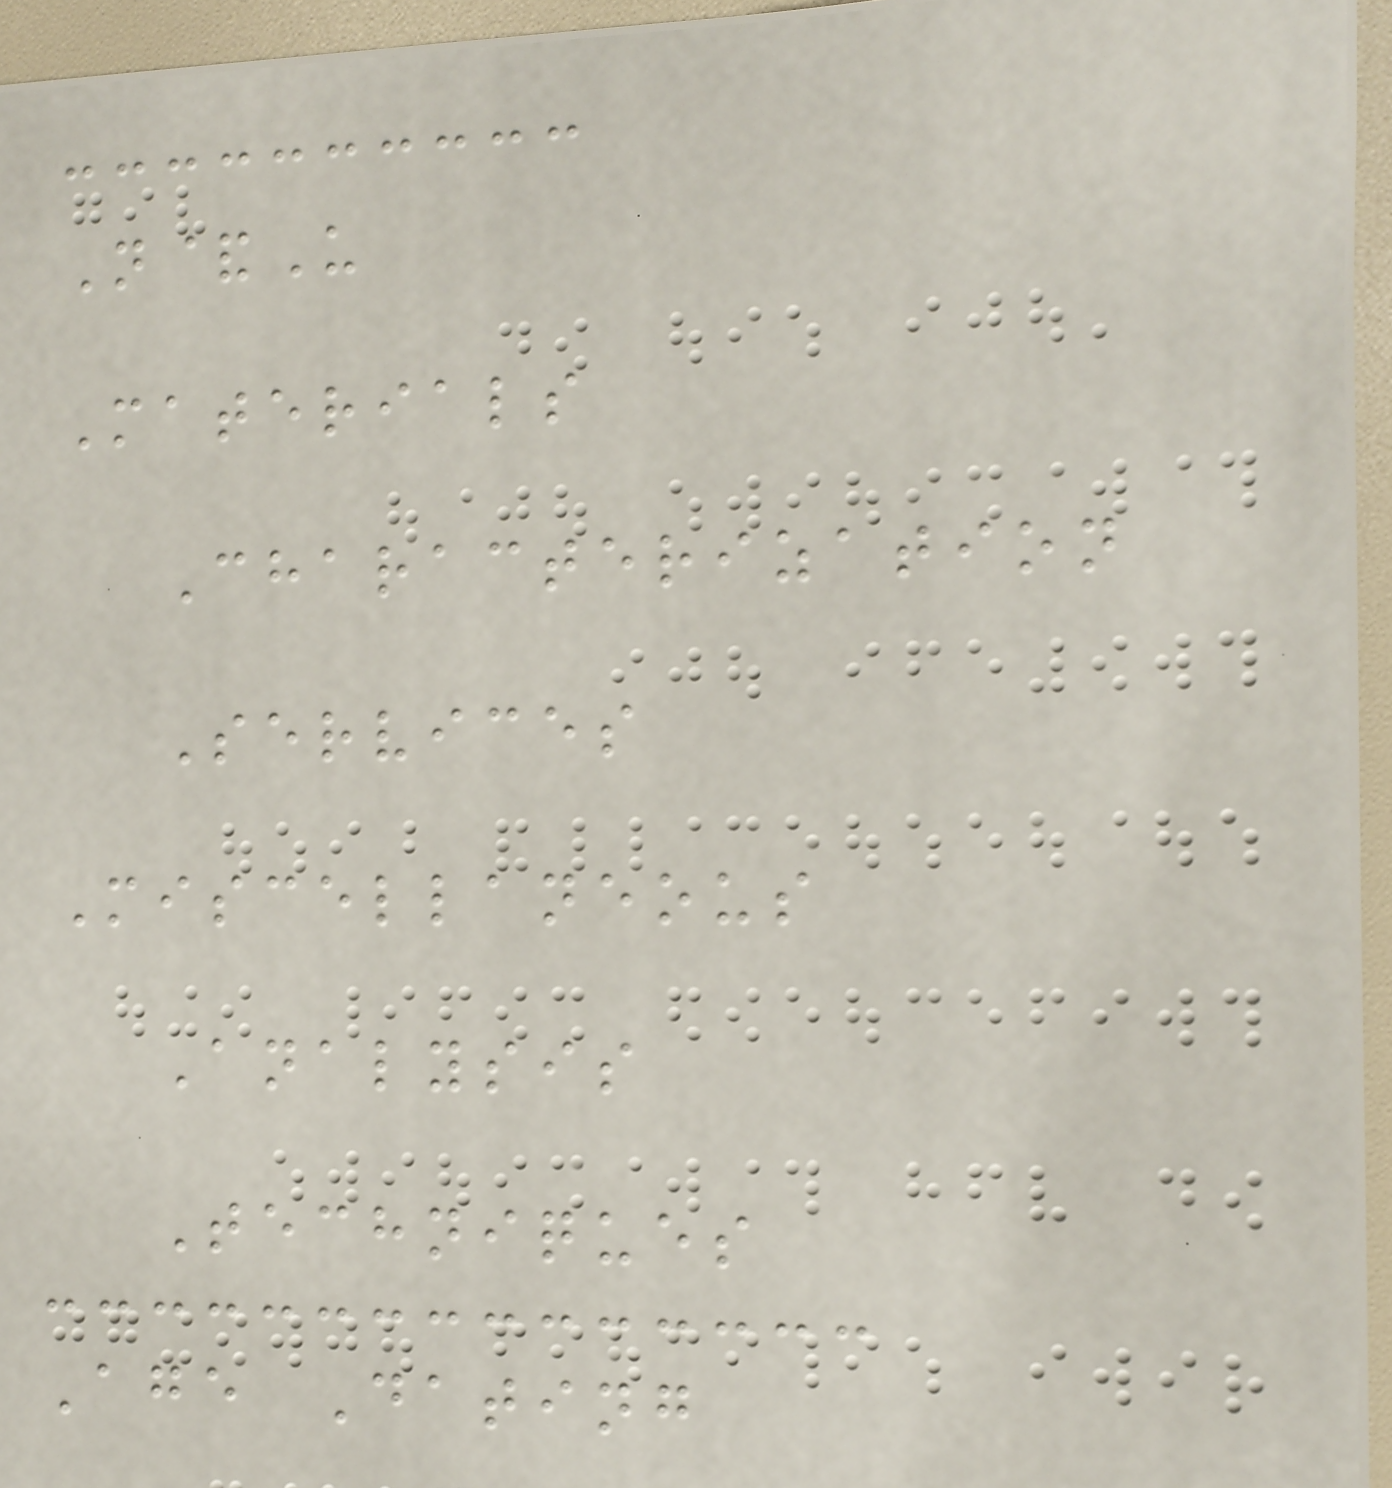N&U
Materials
Characterization
Services
Miscellaneous
Analysis
Techniques
Age Dating
